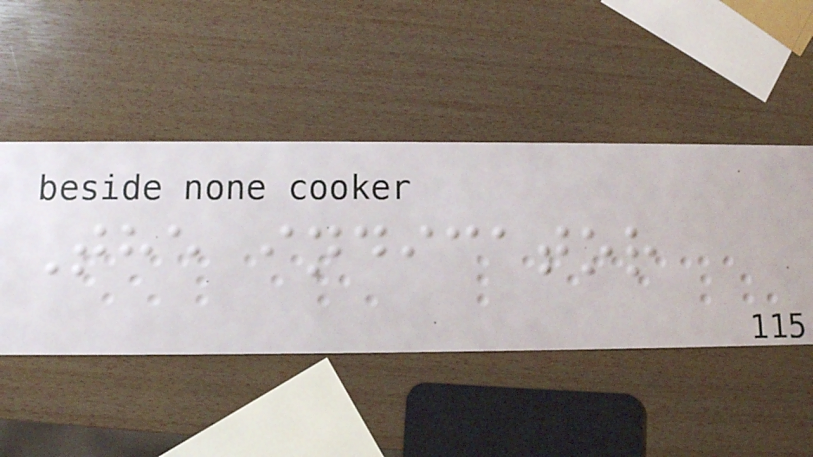The indicator
